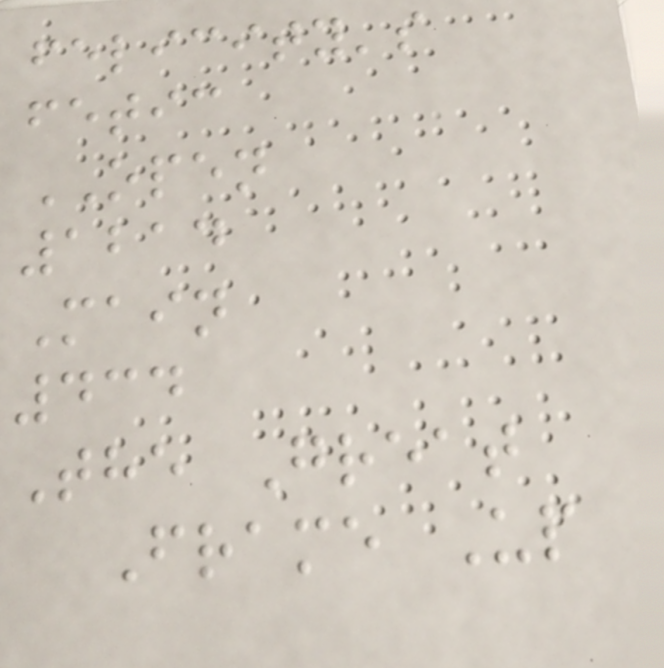felicity's
fetic
OPEN
1214
Main
434
The Great
Frame Up
